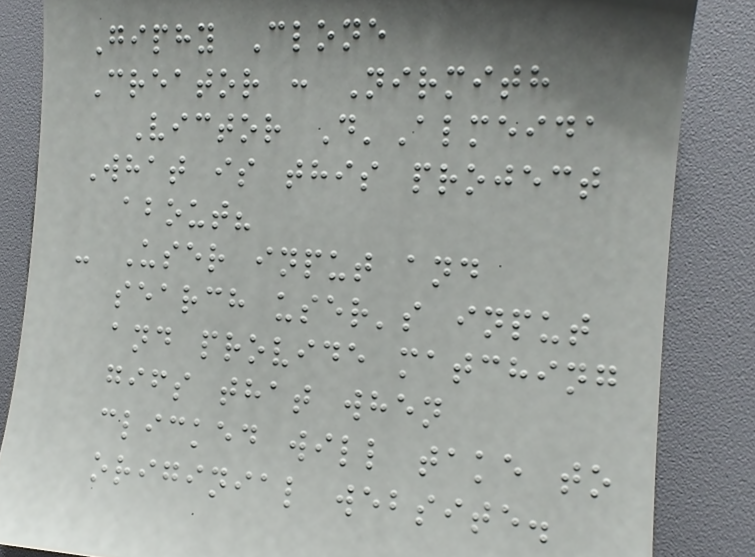Giphy Clone
Creator : Nirmith
Victor D'Almeida
What is this project
about?
- User input and
search user's input
and provide matching
gifs that when
clicked will take to
originial website.
